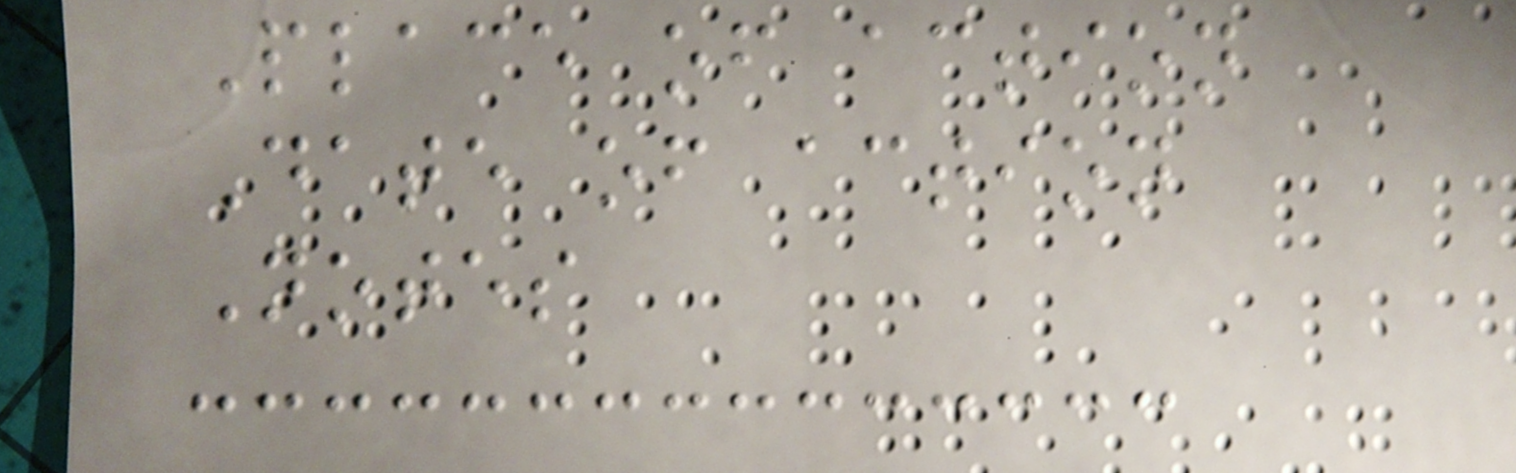Place of action
Date of action
Notes
